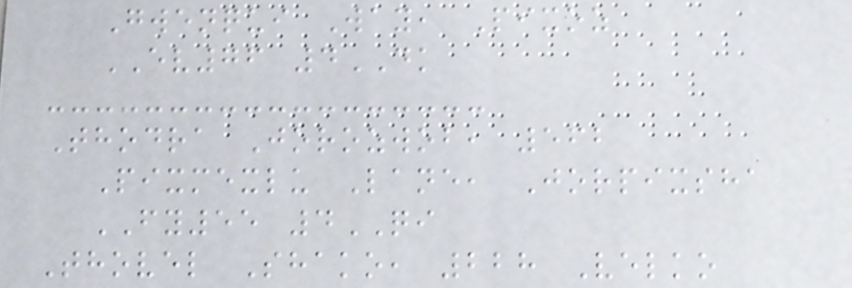Gwenqui Way, Pixoz
EV76 4DK
Thodra Jorozwob, 562
Pixmexlu Lane, Jorpixsha
FY55 4QI
Thovel Shako, 228 Velko
